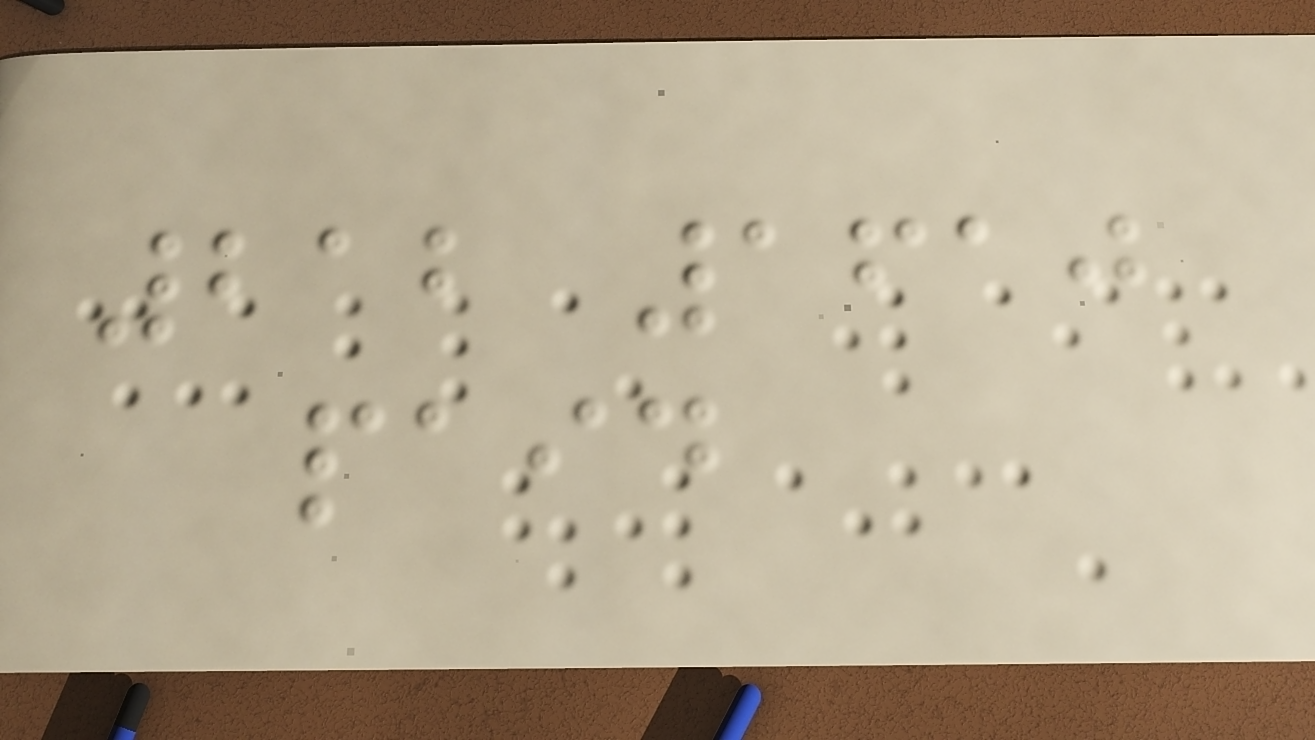212 1610
paid
